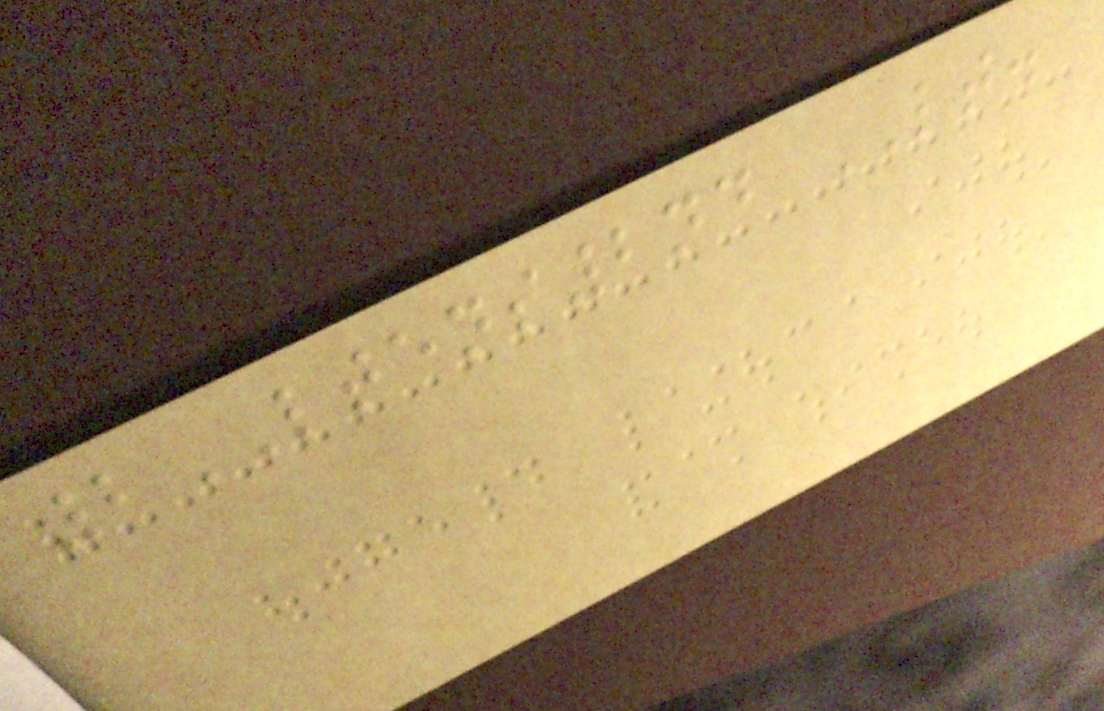2LTENS2nd LT.
